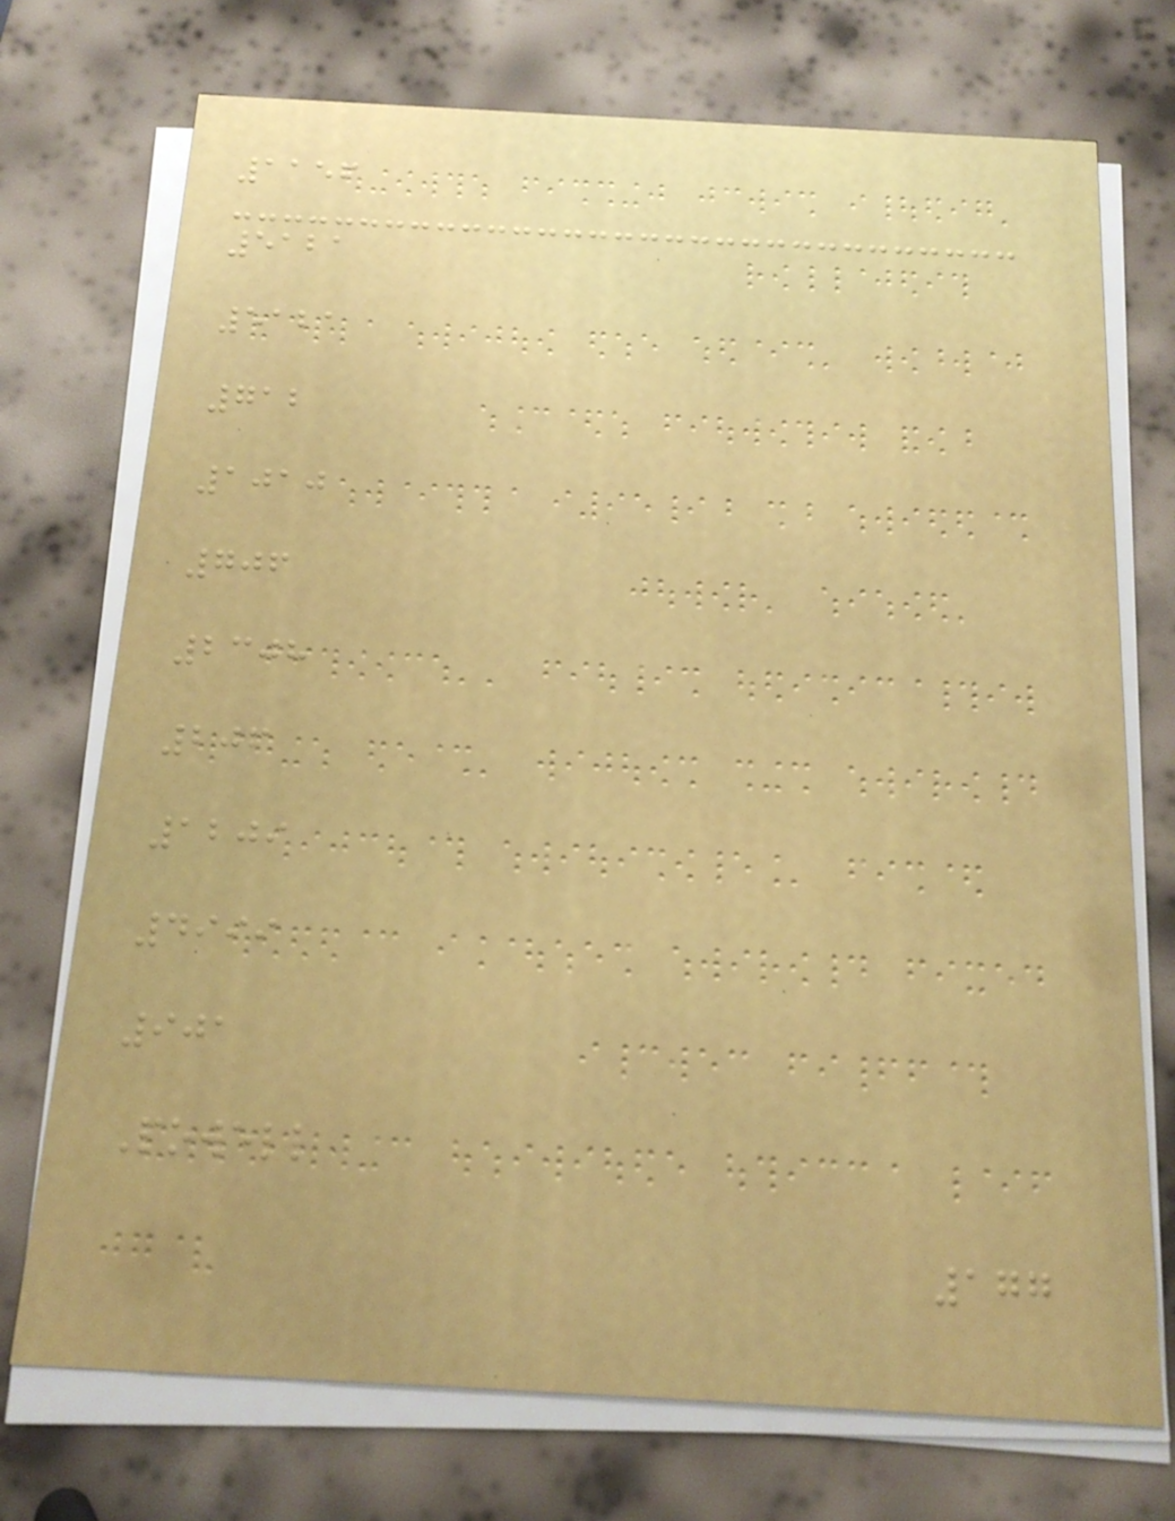1156
5121
5121
712
1010
706
2308
206
1209
4999
901
Powell
177
